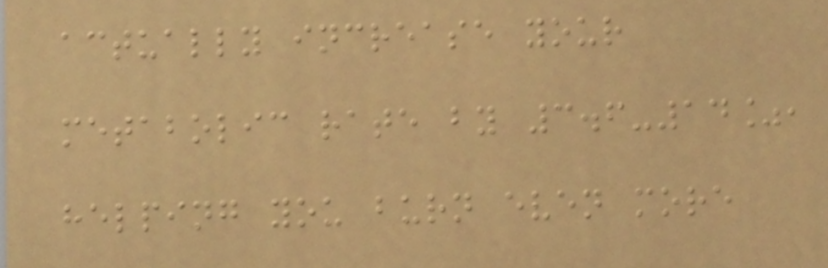actually increase your
metabolic rate by 3.6-14%,
helping you burn even more
